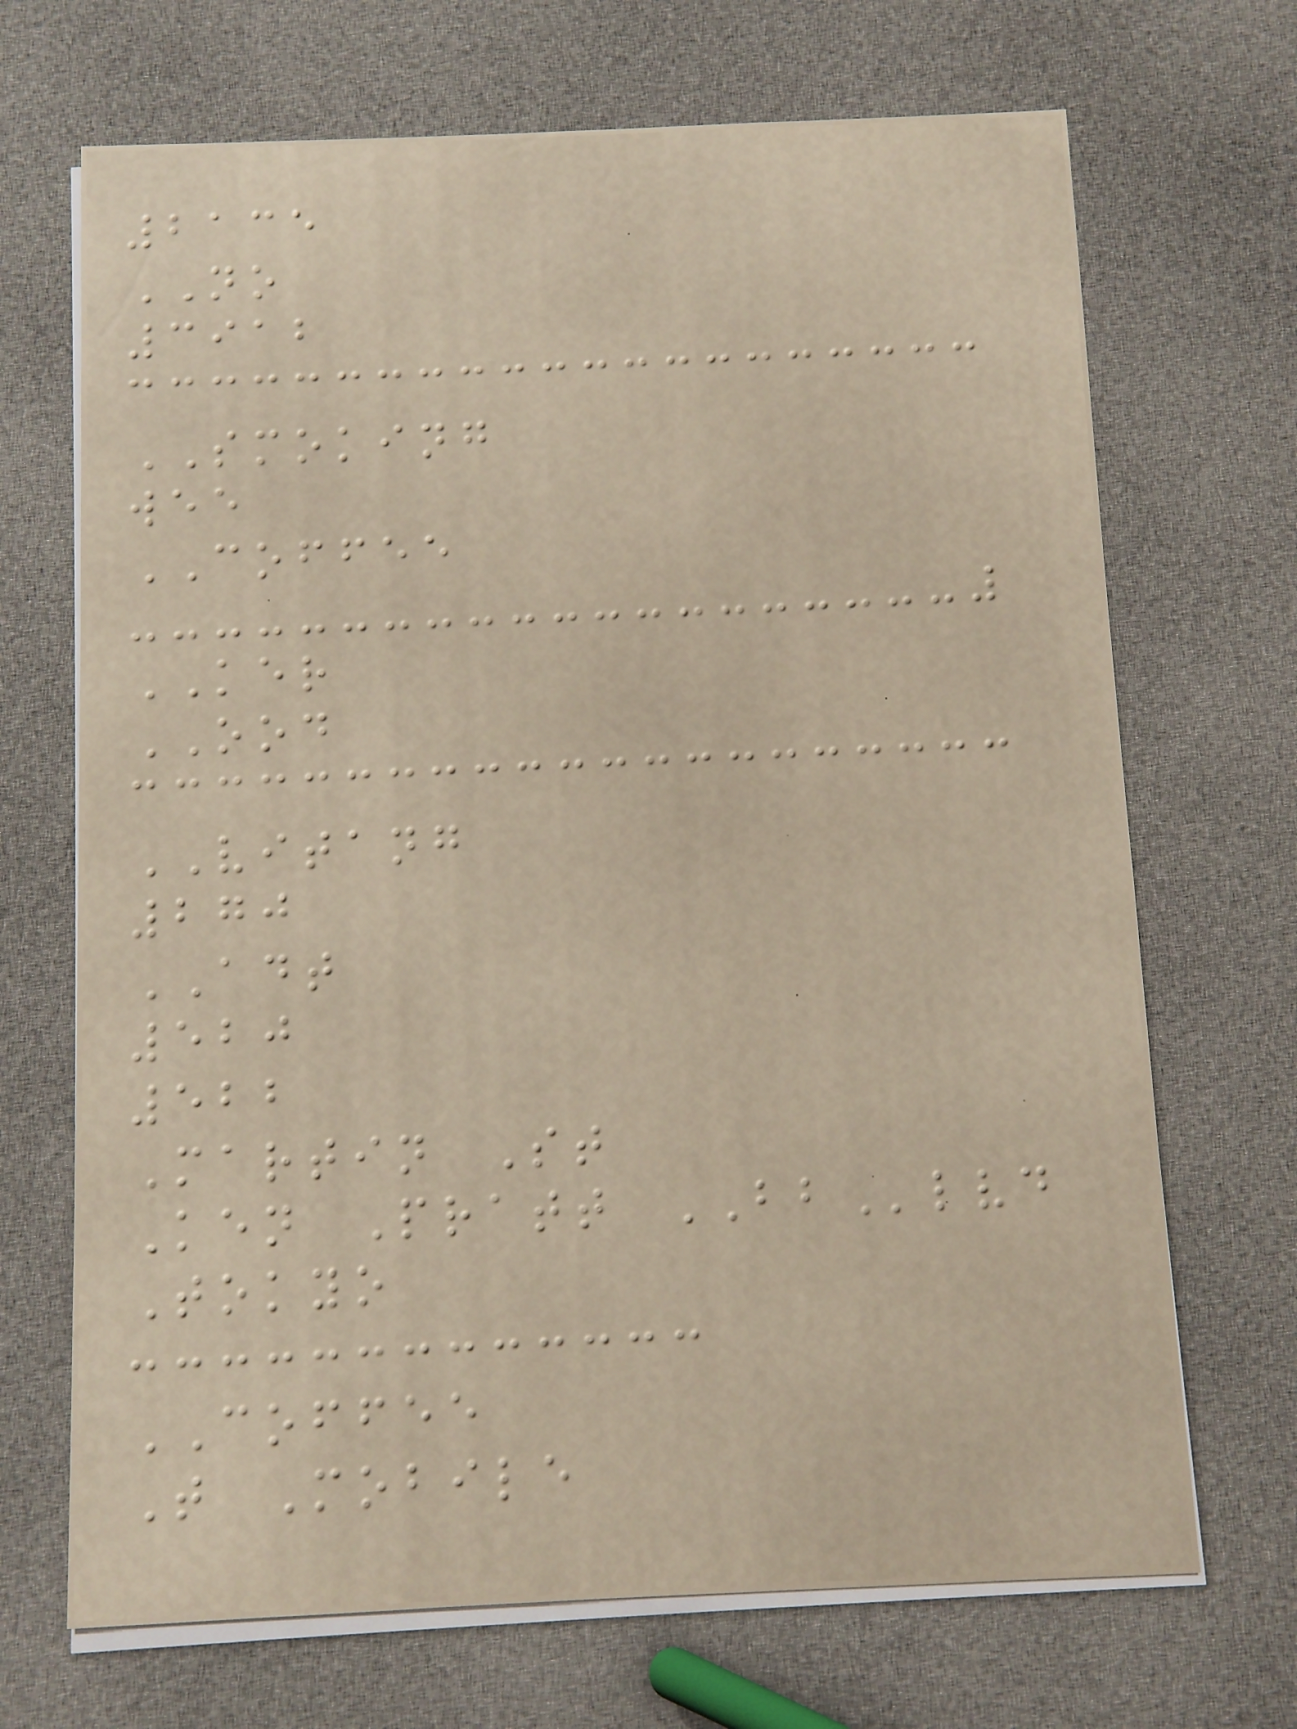2135
NO
3912
SMOKING
wee
COFFEE
KER
OOD
VITANG
270
ADT
520
522
Martin St
Ken Pratt BBlvd
Tokyo
COFFEE
T Mobile
